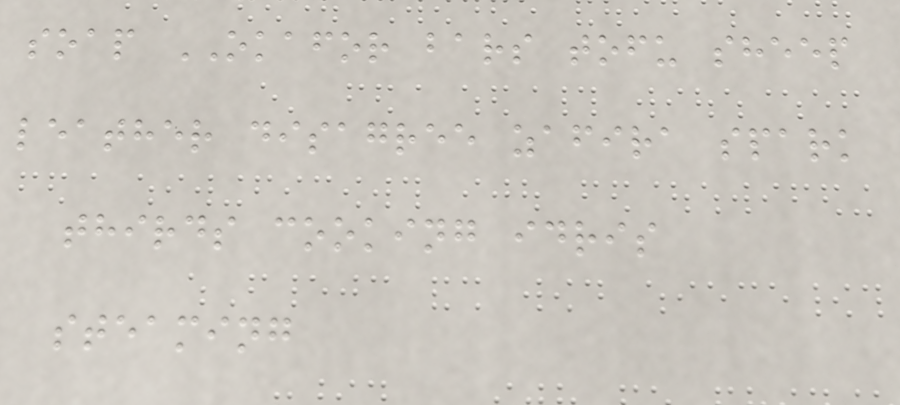soap OKAFOR bars tofu sheep
leather disagree zafira spark
thirds cooking idris
steaming
